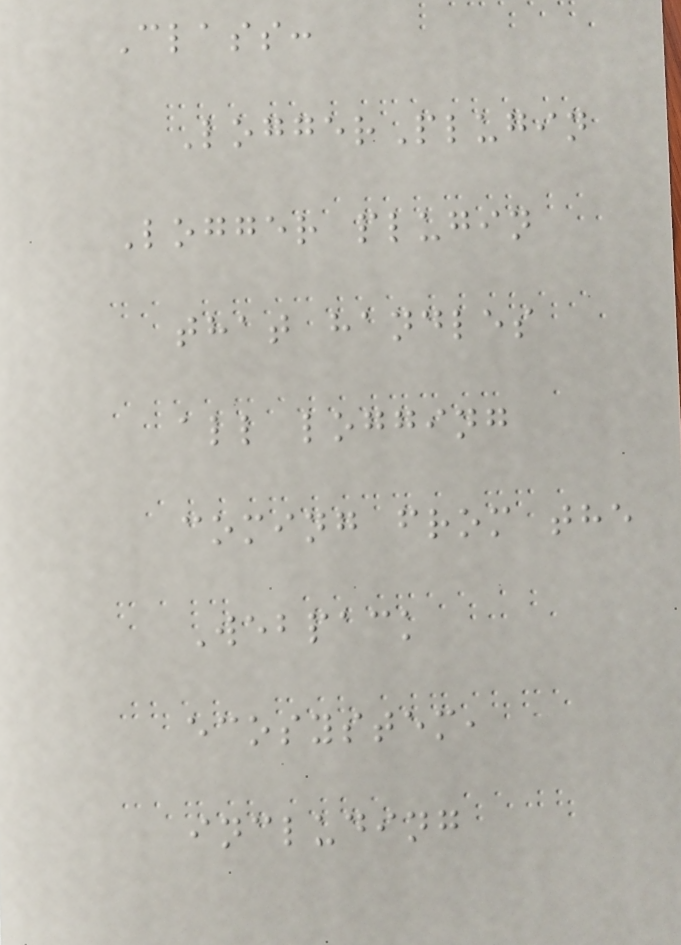Class:
LoggerPlugin
Logger plugin
that handles
all logging
coming from the
Webpack
ecosystem,
including
